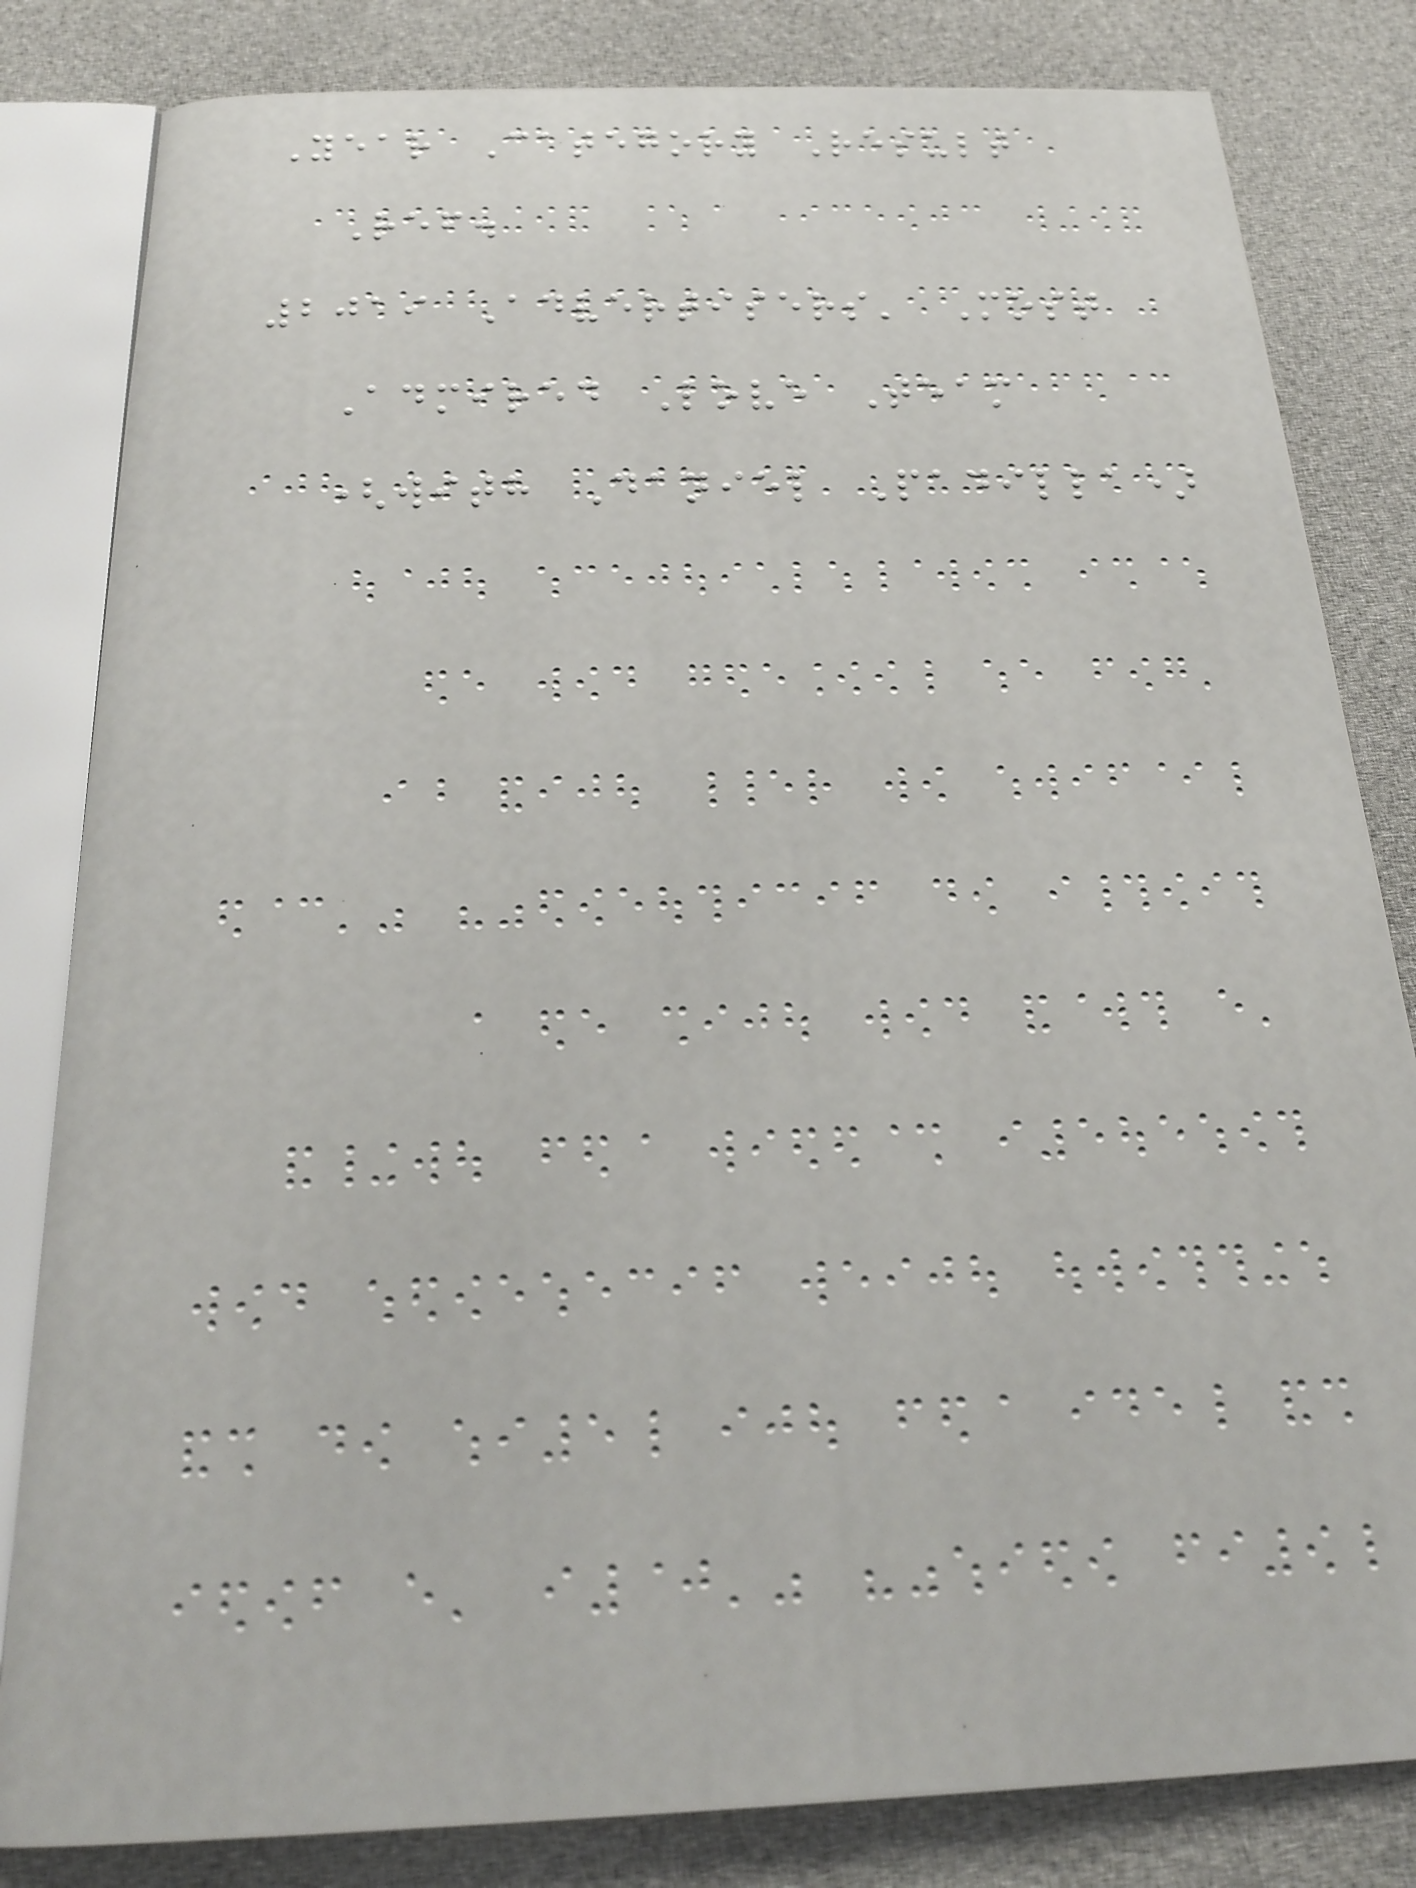Year Category Result
Ref.
2019 Advertisers' Most
Admired Love Team
(with Daniel Padilla)
